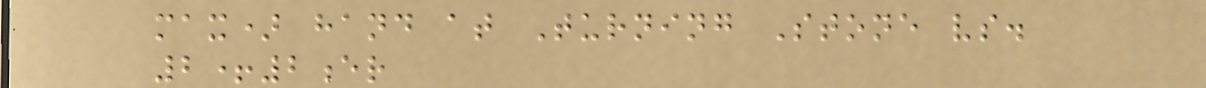max) hand at Turning Stone vs.
2+2er
